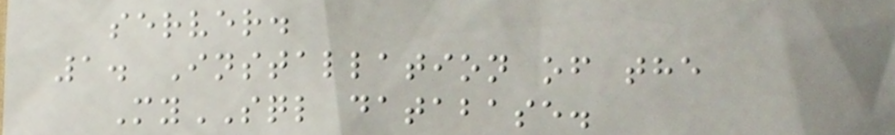server.
1. Installation of the
MySQL database.
